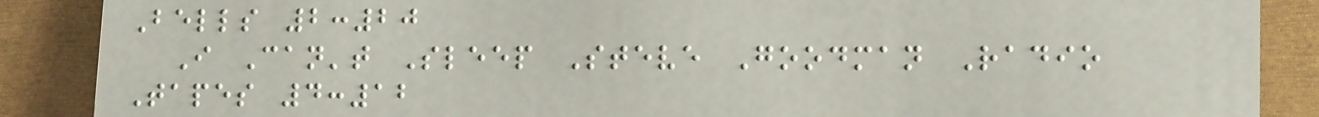Bells 2:20
I Can't Sleep Steve Goodman Radio
Tapes 4:12
